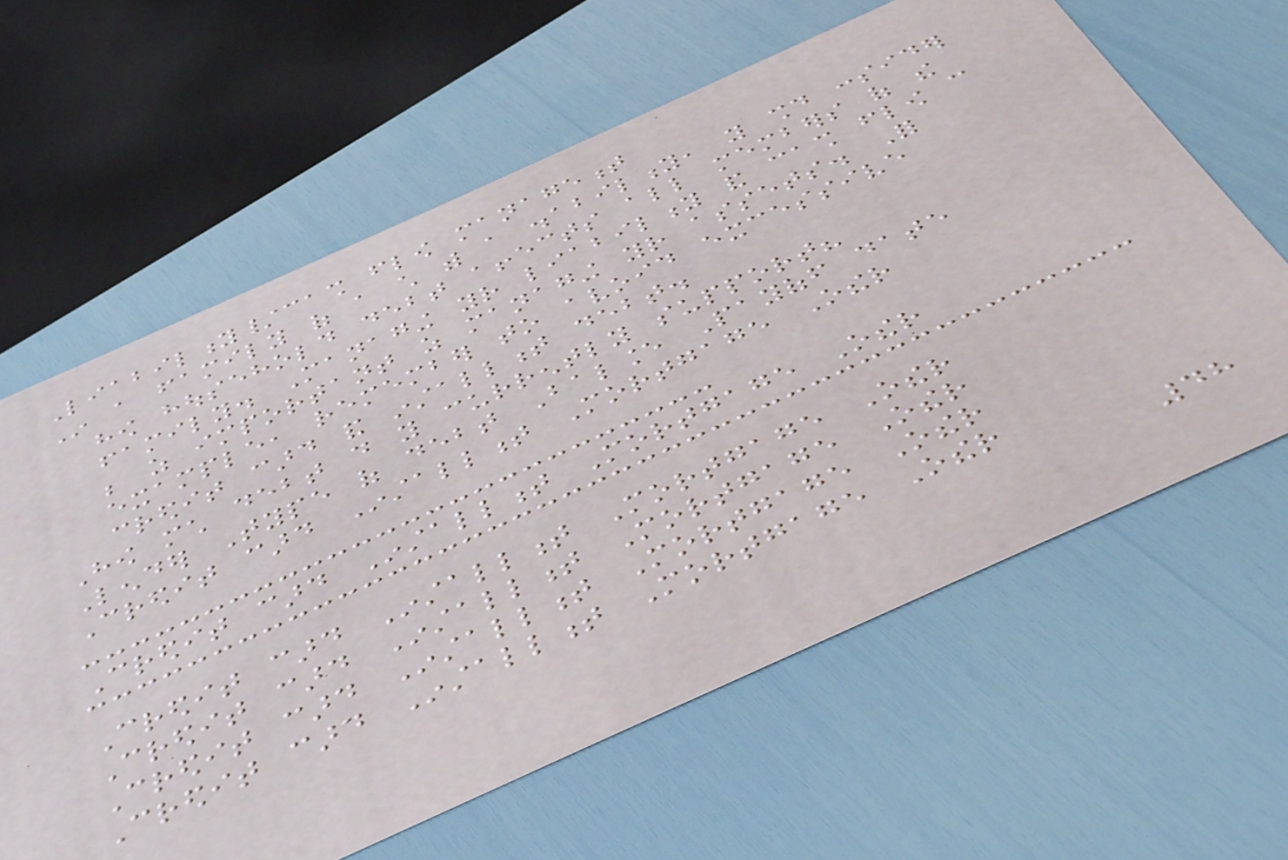Liability/cash flow management
In a family of a child with a disability, you should consider
how household debt affects all members of the
family. Managing your liability and cash flow can
be as important as managing your assets. For
example, remember to avoid excessive
credit card and installment debt.
How much debt do you currently support?
Lender Type of debt Balance Payoff date
Credit card Installment Mortgage Other
Credit card Installment Mortgage Other
Credit card Installment Mortgage Other
Credit card Installment Mortgage Other
Credit card Installment Mortgage Other
Credit card Installment Mortgage Other
48
